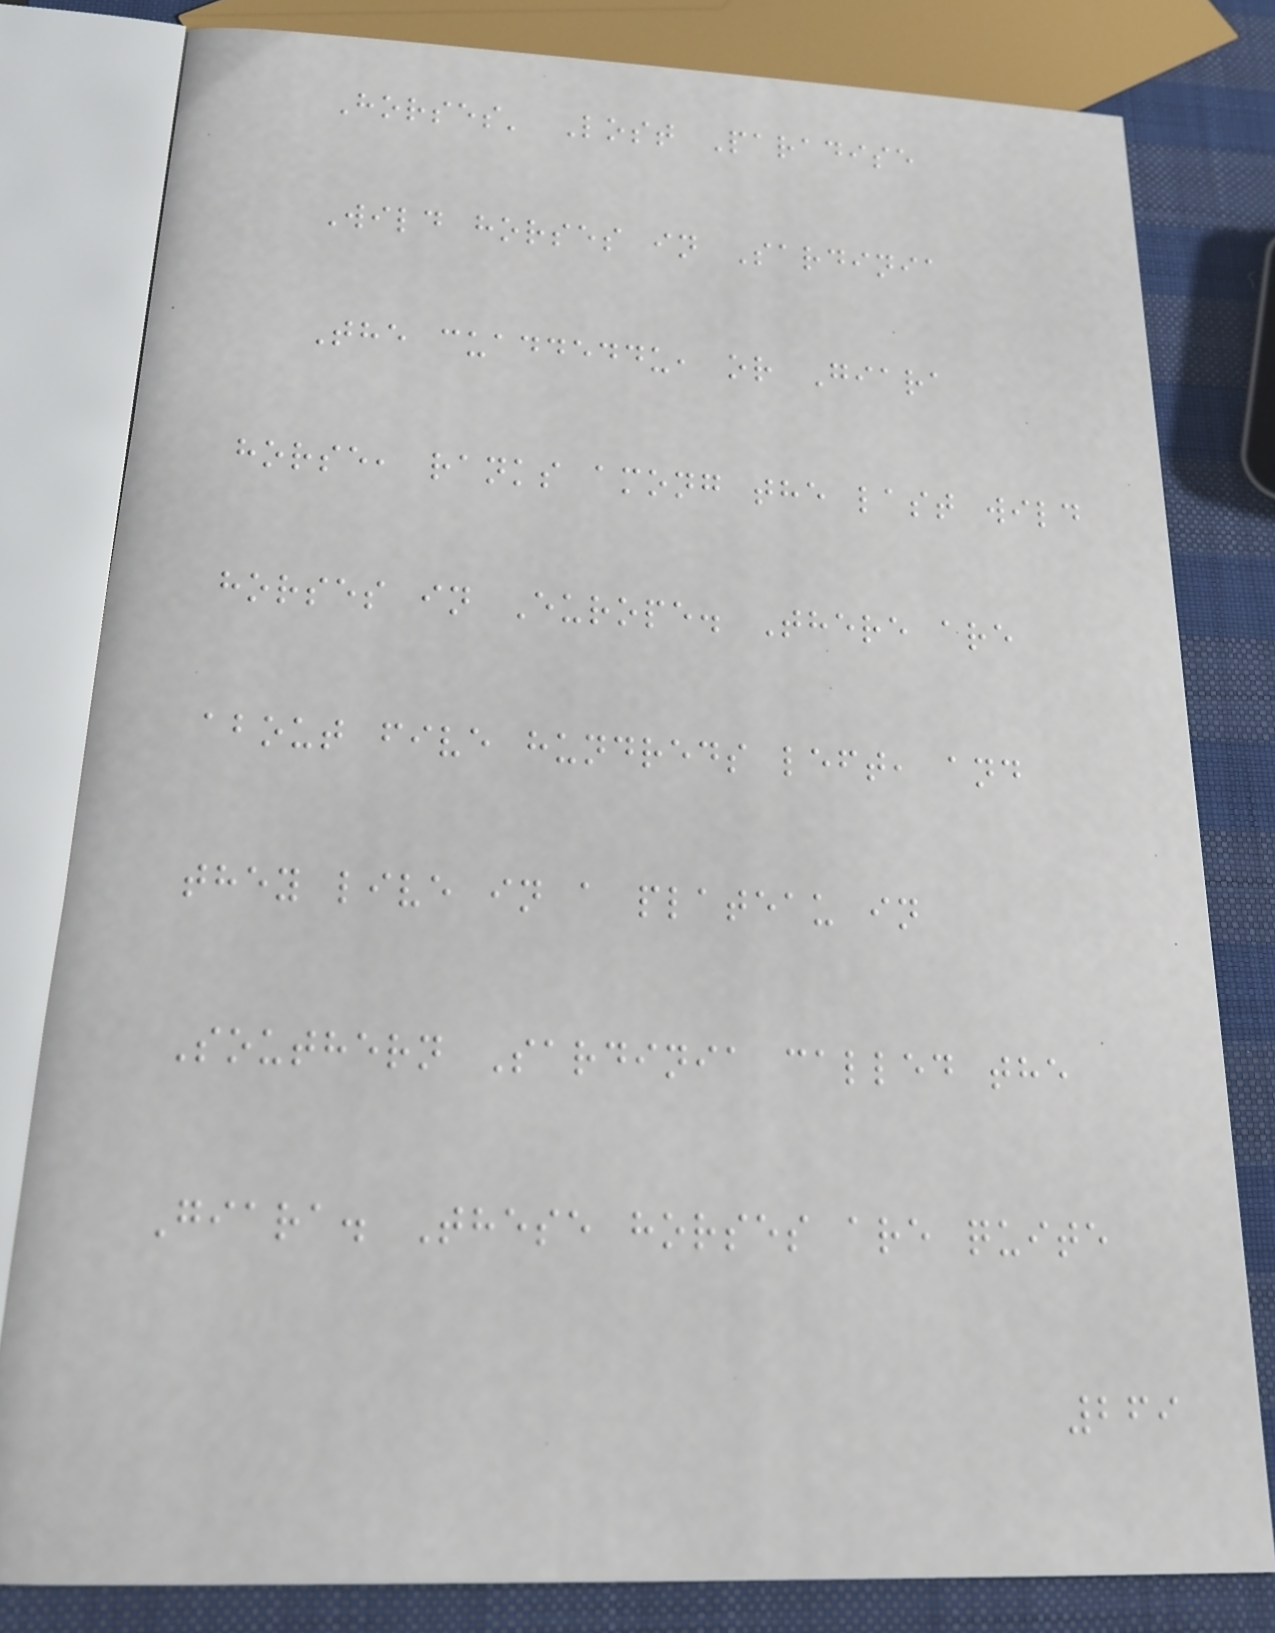Horses' Lost Paradise
Wild horses in Sardinia
The cuaddeddu, or Giara
horse, ranks among the last wild
horses in Europe. There are
about five hundreds left, and
they live in a plateau in
Southern Sardinia called the
Giara. These horses are quite
269
